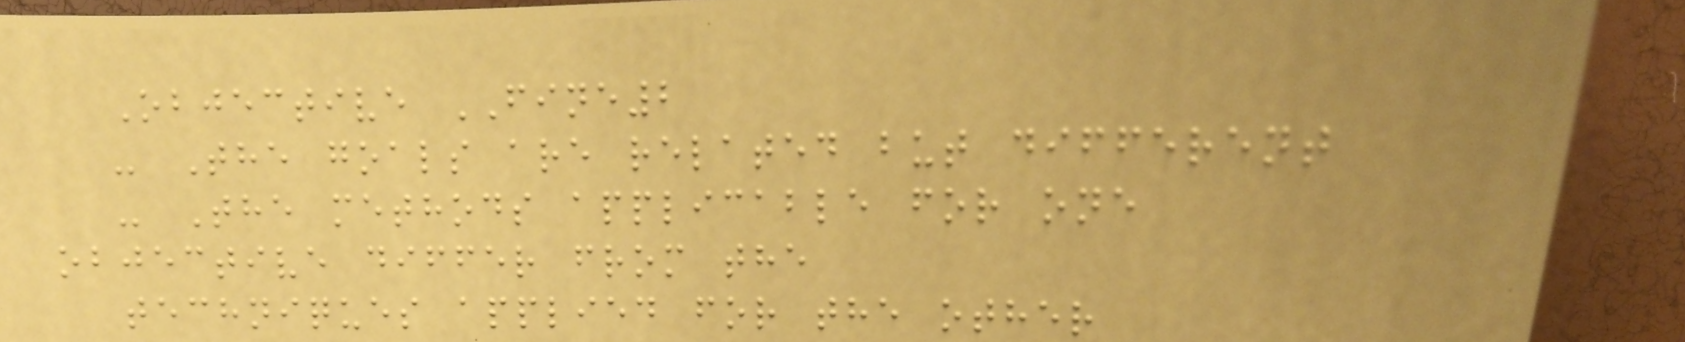Objective FINE2
- The goals are related but different
- The methods applicable for one
objective differ from the
techniques applied for the other
